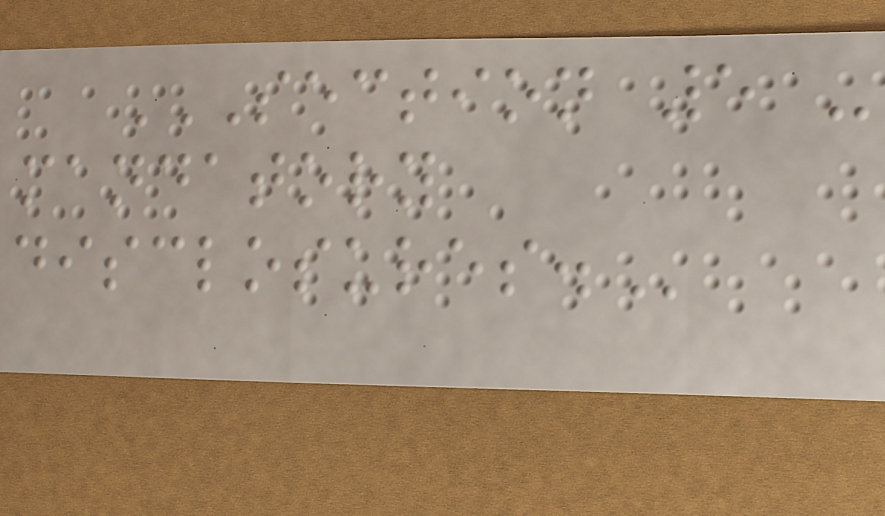SECTION 5 -
MANDATORY
DISCLOSURES.
